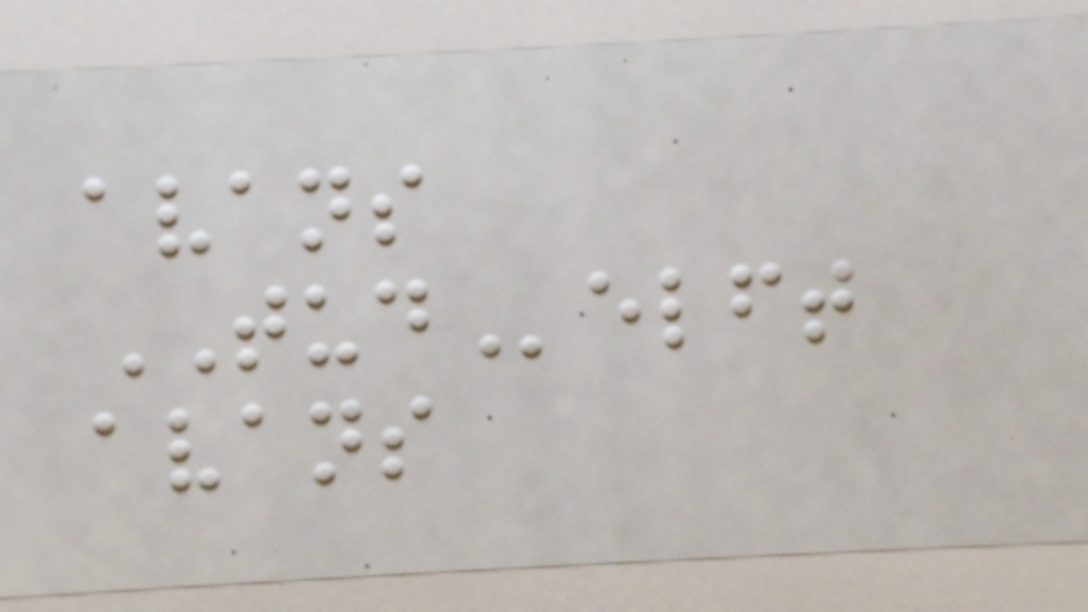avans
TUDelft
avans
